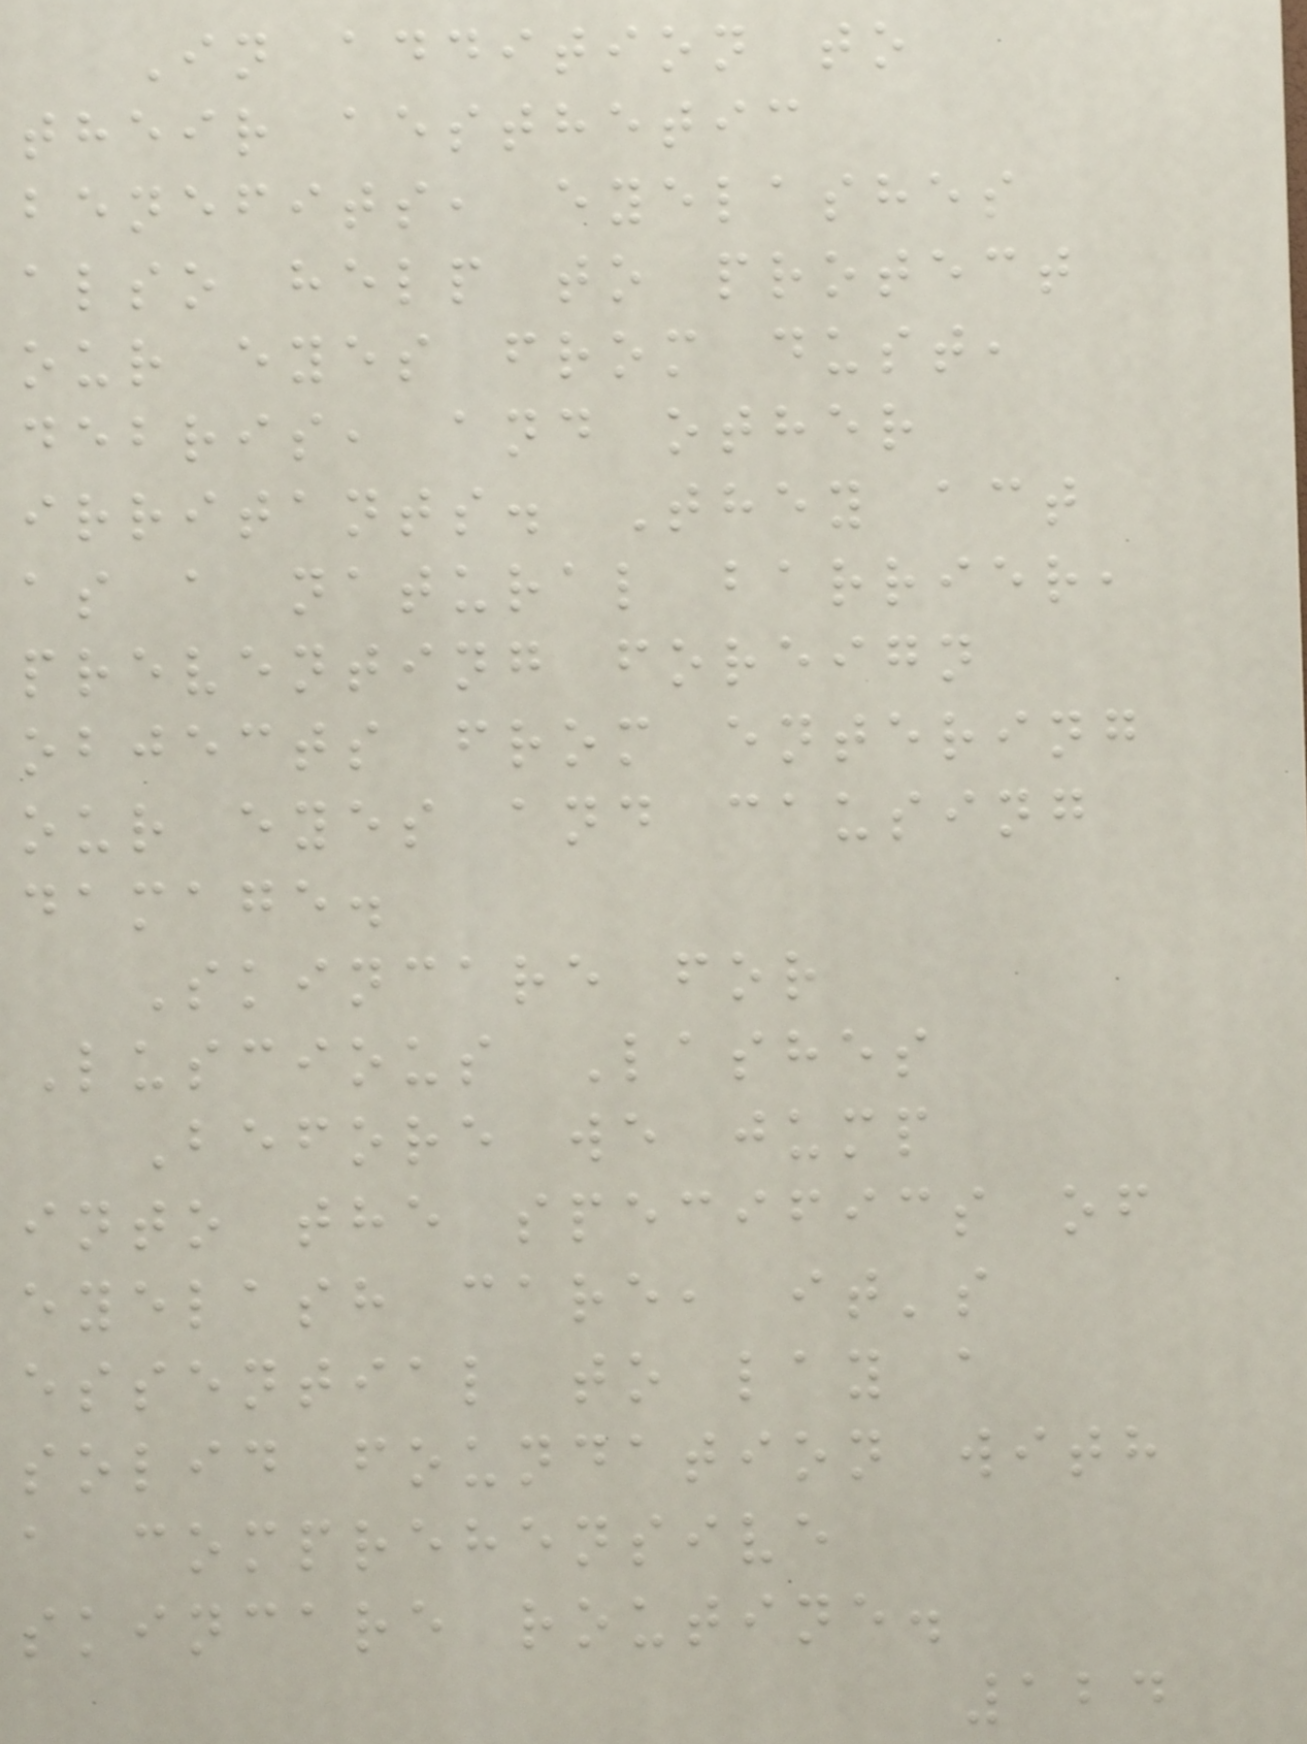In addition to
their aesthetic
benefits, eyelashes
also help to protect
our eyes from dust,
debris, and other
irritants. They act
as a natural barrier,
preventing foreign
objects from entering
our eyes and causing
damage.
Skincare for
Luscious Lashes
Before we jump
into the specifics of
eyelash care, it's
essential to lay a
solid foundation with
a comprehensive
skincare routine.
124
